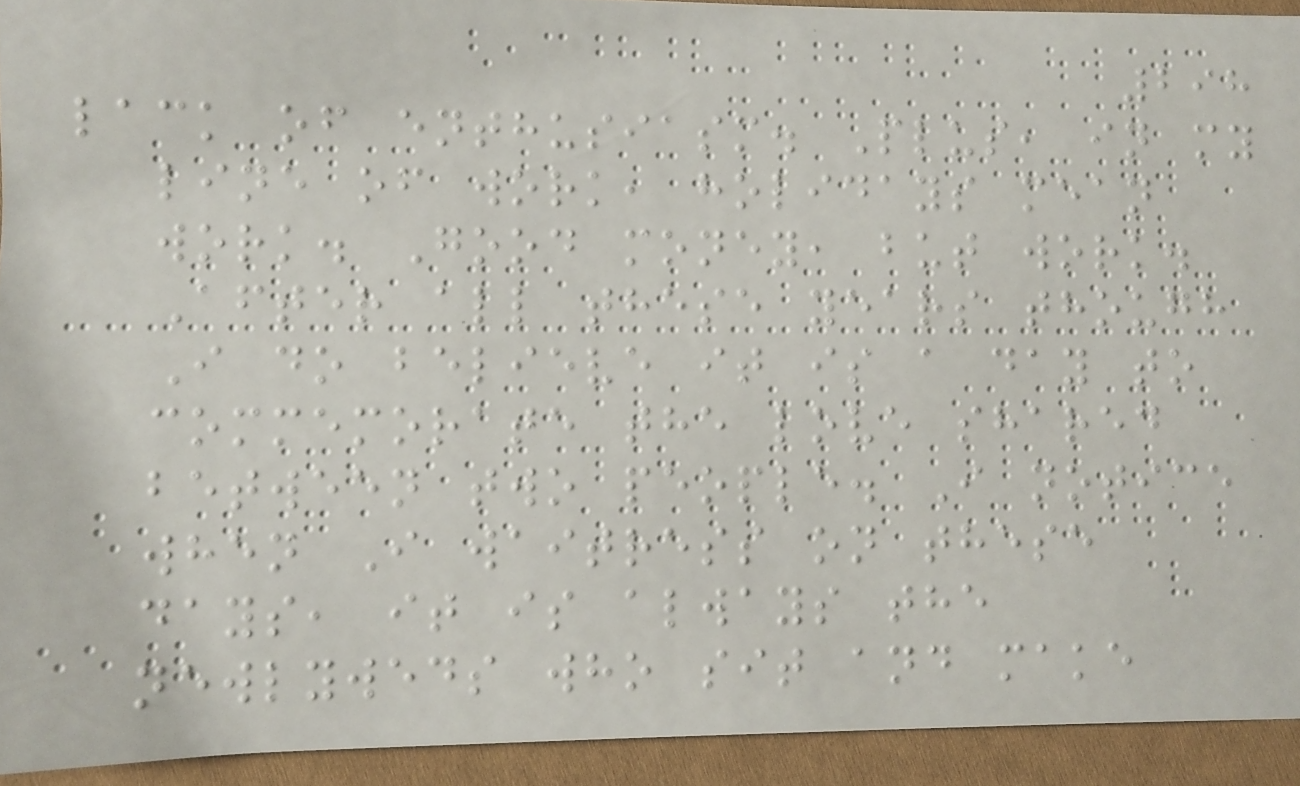298
lack of enthusiasm. Plus, in my
line of work, holidays mean
work. Good money, but work.
After all these years though
I do believe it is a day to
commemorate the love shared
between two people. I notice
when I waitress on these
days, it is always the
newlyweds who sit and make
